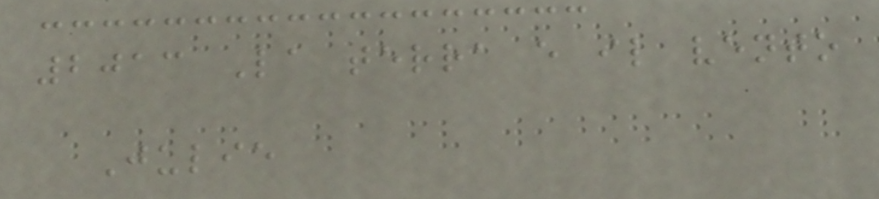2013 La terra e il vento
Julie
